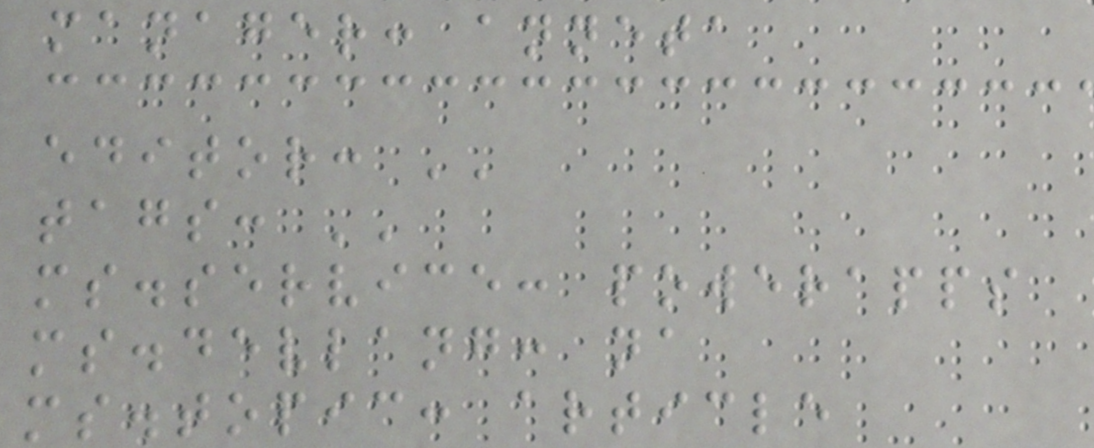manager: anneta
editor: ''
tags: ''
ms.service: powerapps
ms.devlang: na
ms.topic: article
